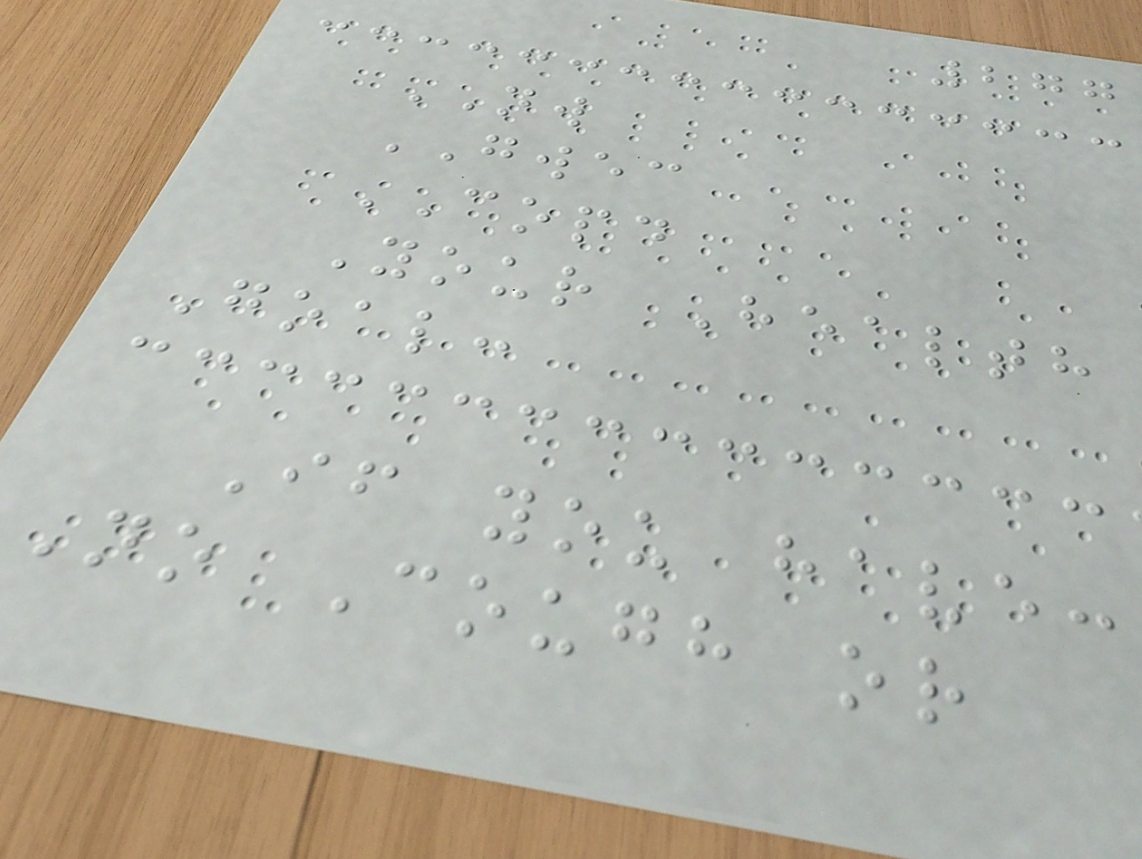277
NW
GWEC
COPD
Your Health
Goal:
If you have:
No Cough or
